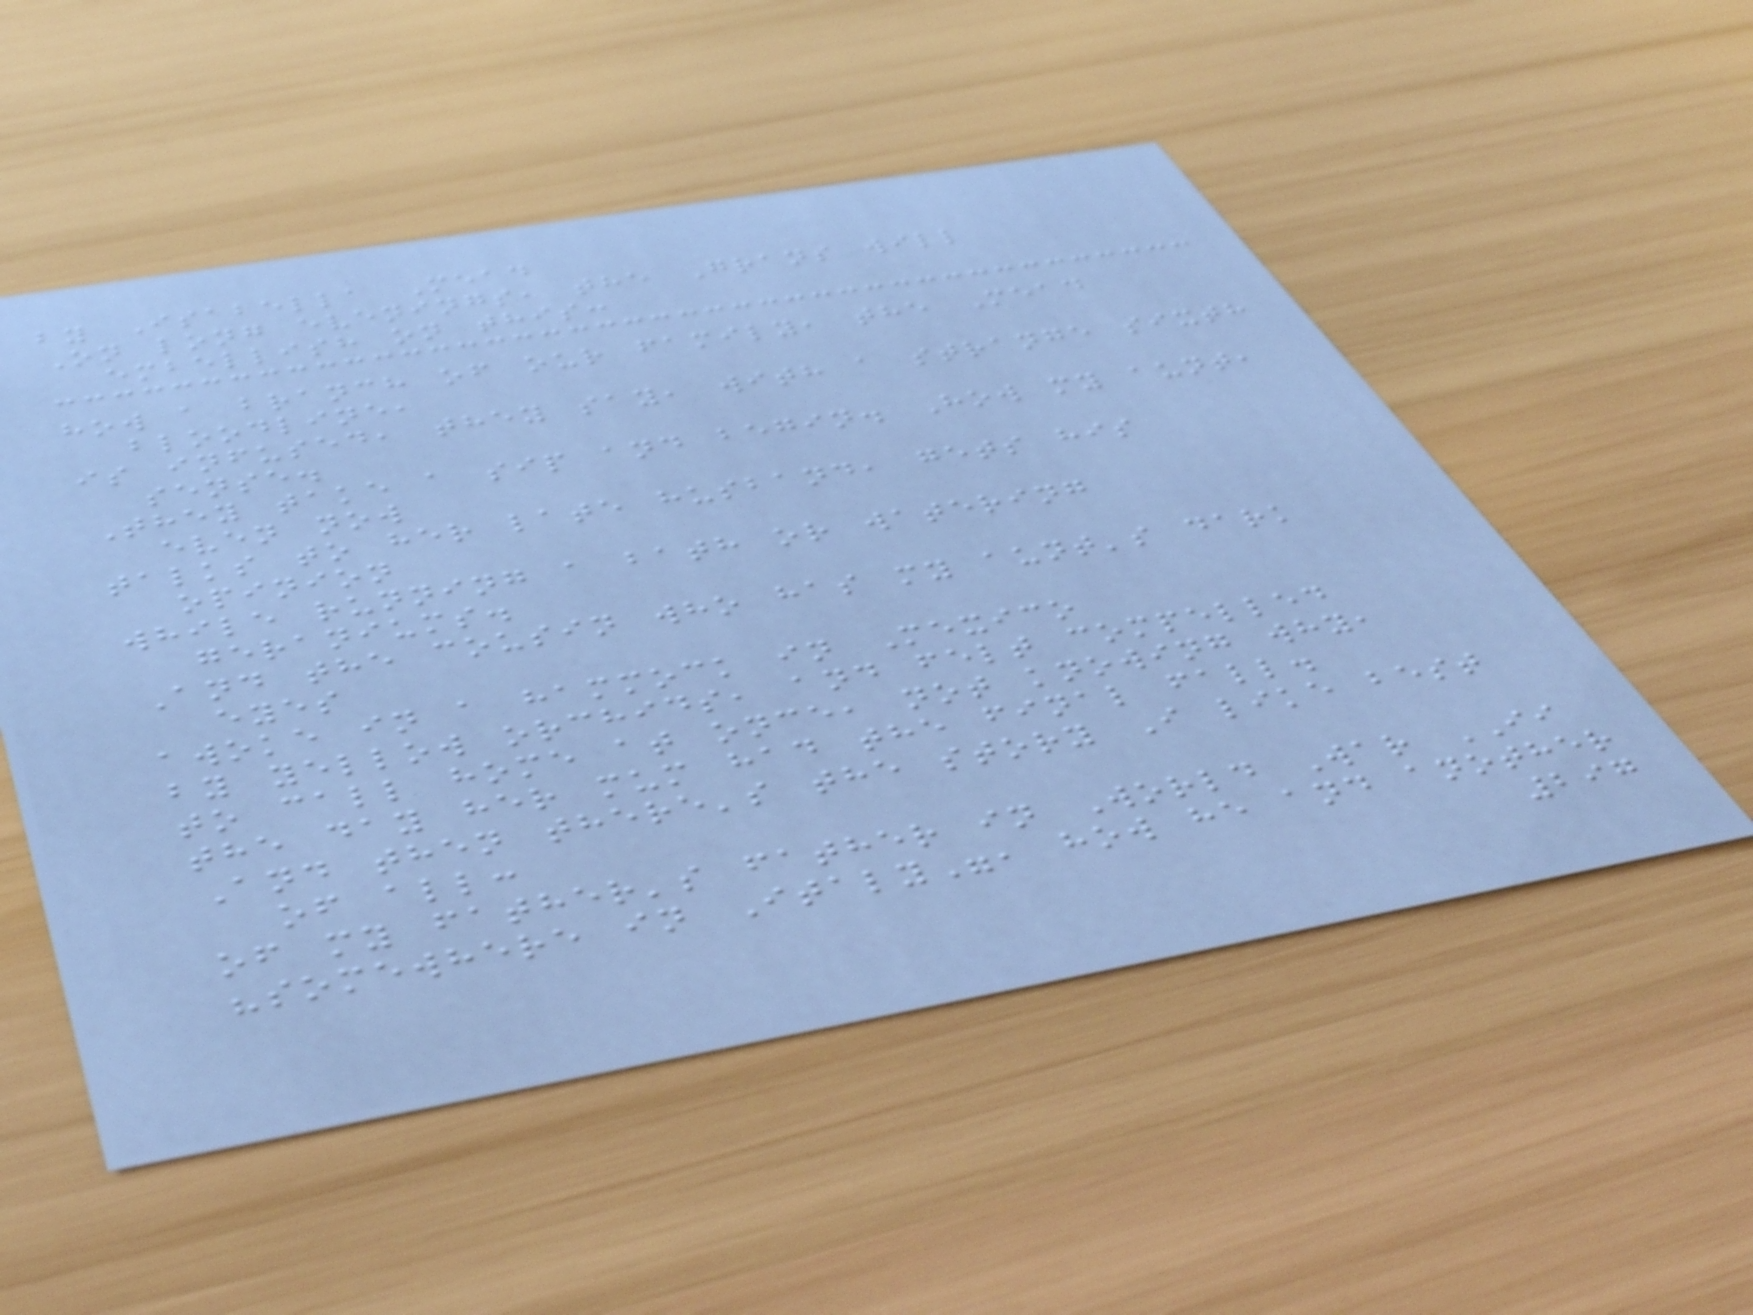by Isabella Mead
On long evenings, the Grans will
embellish on this:
how a branch of our family, the Mead
bloodline,
is infused, they say, with a strange sixth
sense.
They take a sip and begin. How my aunt,
even now
talks to her late husband, gets his
opinion
while running a bath or watering
geraniums.
And the cousin who has my aunt's dark
eyes
awoke in a hammock in Mexico
by yellow orchids, and felt compelled
to call home at once, not knowing why,
the day her mum had the final fall.
And then there's the story I like best
of all:
of my father's father in World War II
"somewhere in Italy", how he and another
297
